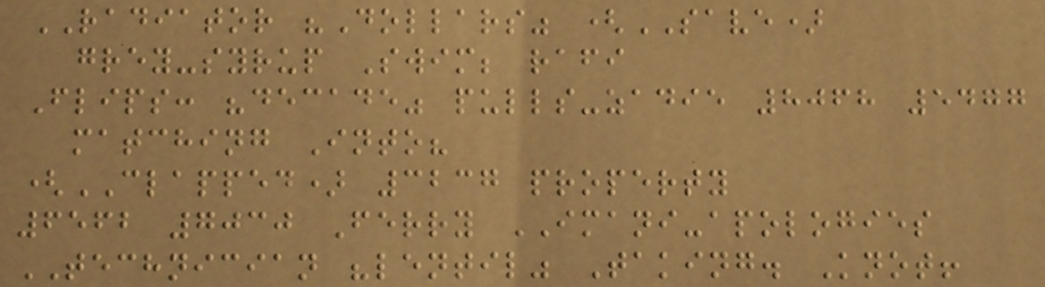RADIATOR "Dollars" (SAVE)
grey-syrup Swim; rafi
Flips: "decade" pulls-zadie 8068 5477
matching Into?
(CLAPPED) 3237 property
6562 7030 Ferry IMANI-apologies
TECHNICIAN "lentil" Taking. Knot!
